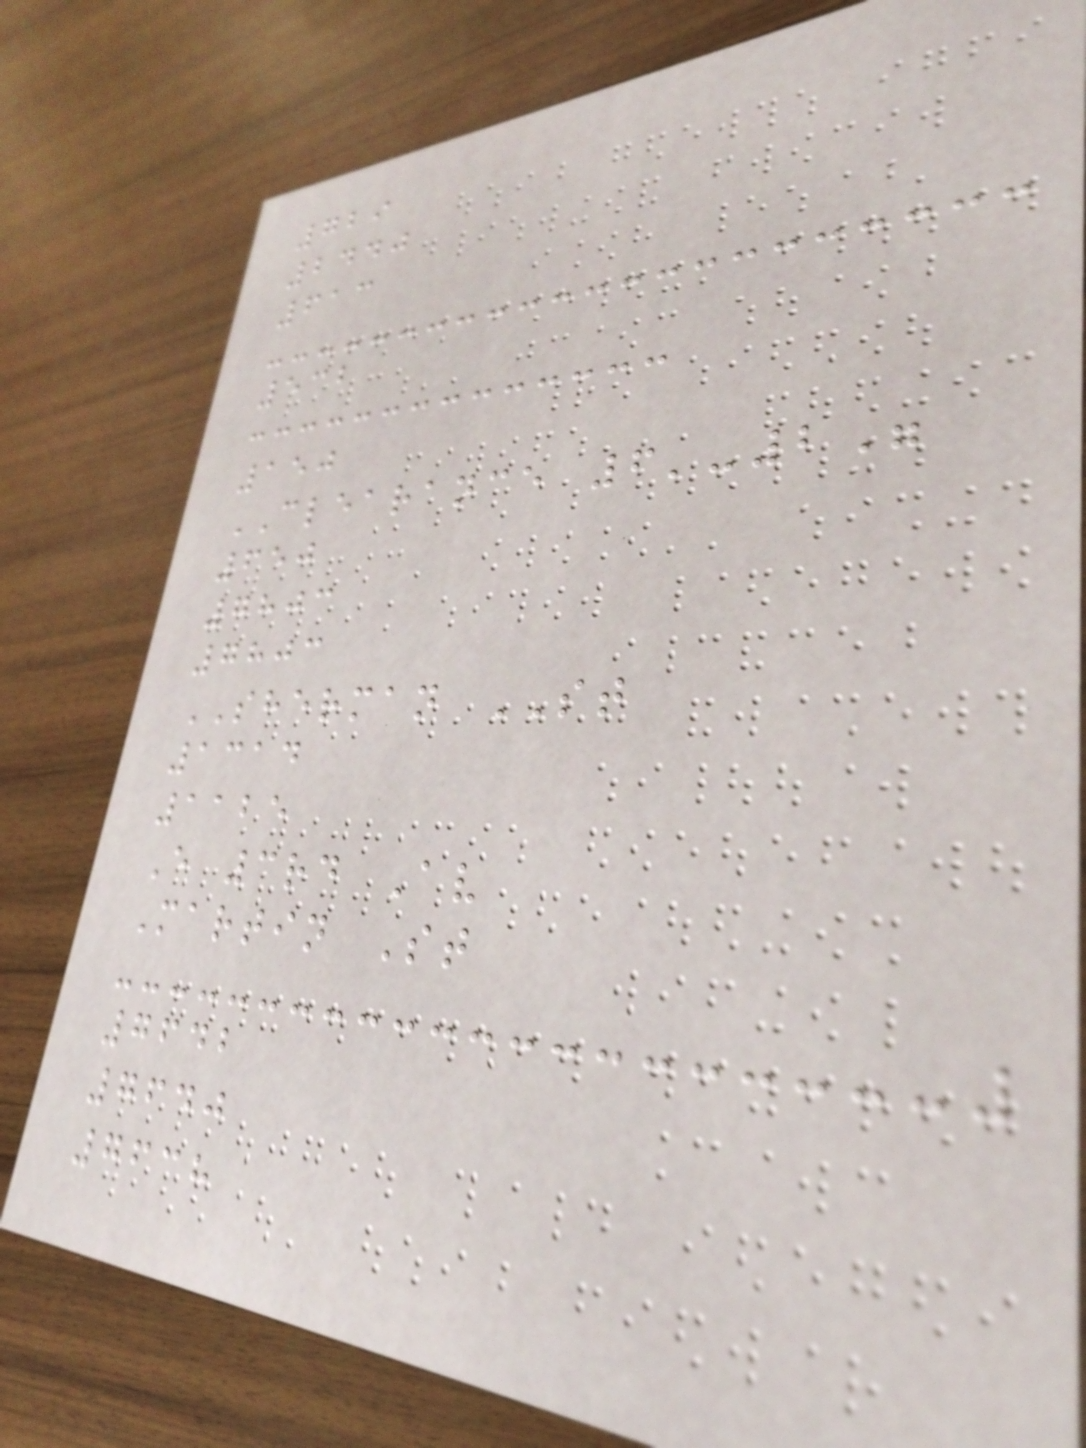729
2440
613
532
150
CLEARANCE 6'-2"
650
7803
7803
SHERMAN ST
1314
1125
E 3rd Av
Martin St
7642
7640
7638
